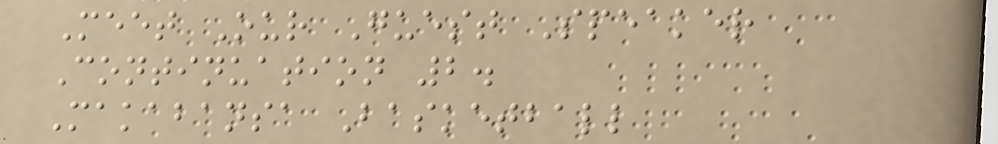Meet Our Guest Speaker
Continuation 2.
Makabansa Basketball
